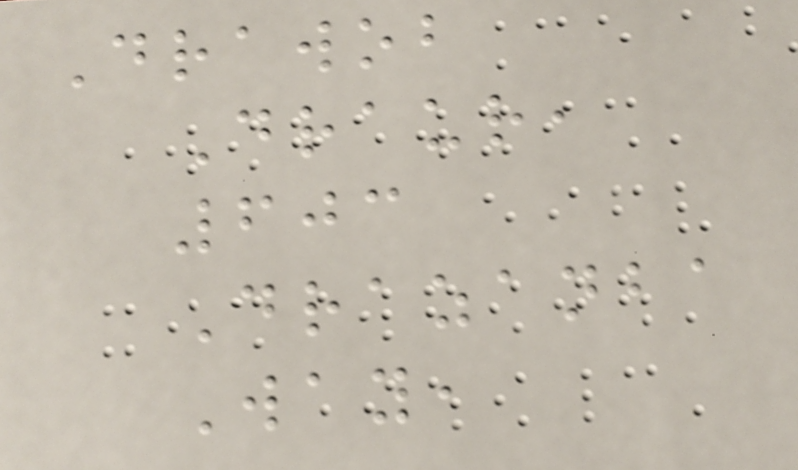Drawob
Draur,
603
Drazanba
Way,
